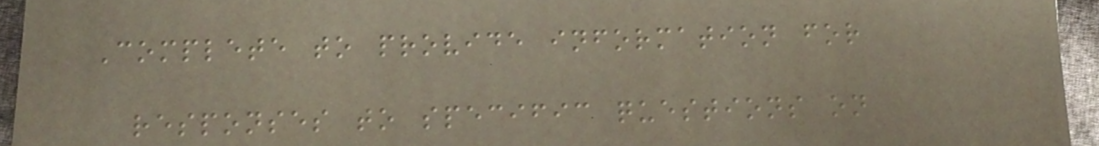Complete to provide information for
responses to specific questions on
